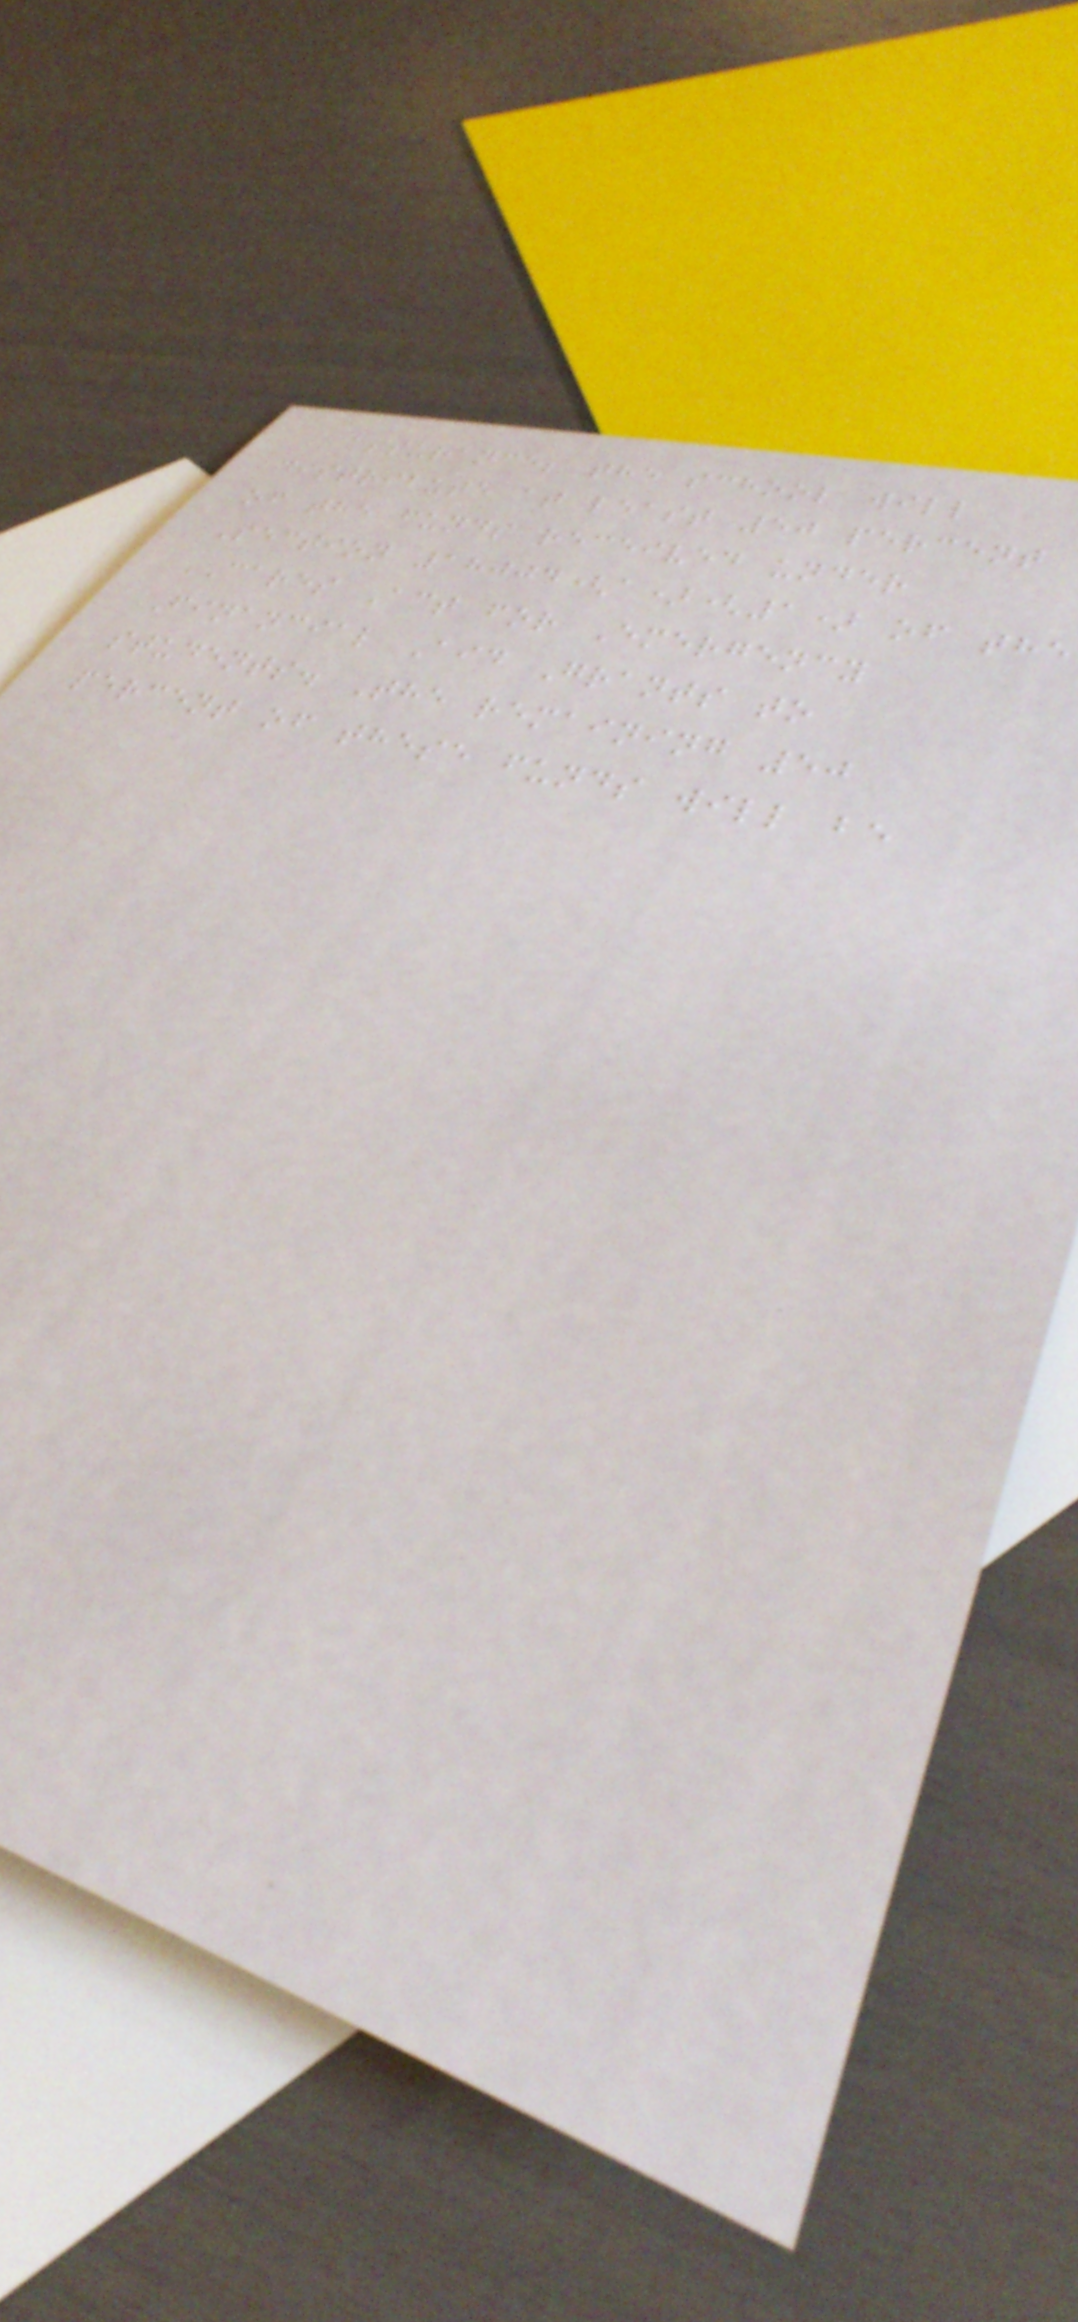assurance; the school will
distribute at least 50 percent
of the funds received under
Section 18004(a)(1) of the
CARES Act for Emergency
Financial Aid Grants to
students. The remaining 50
percent of these funds will be
